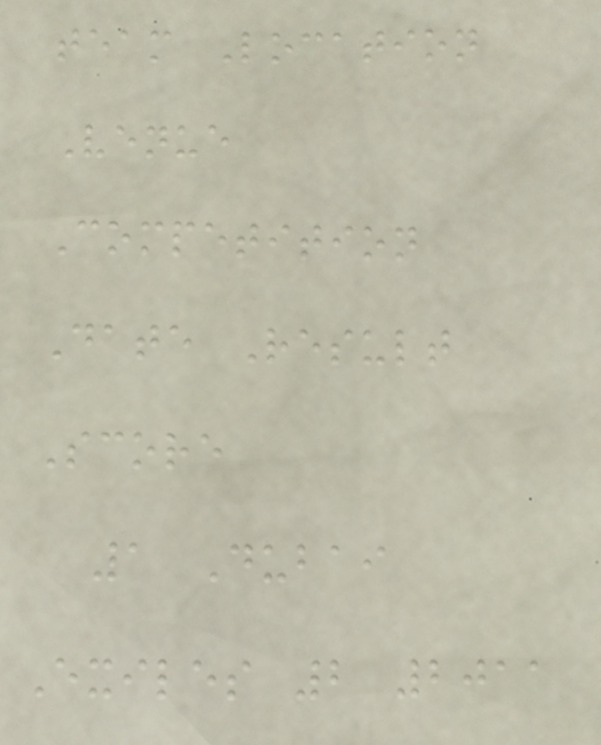team Location
Venue
Competition
Date Result
Score
1 Dubai
Exiles 2 2011
